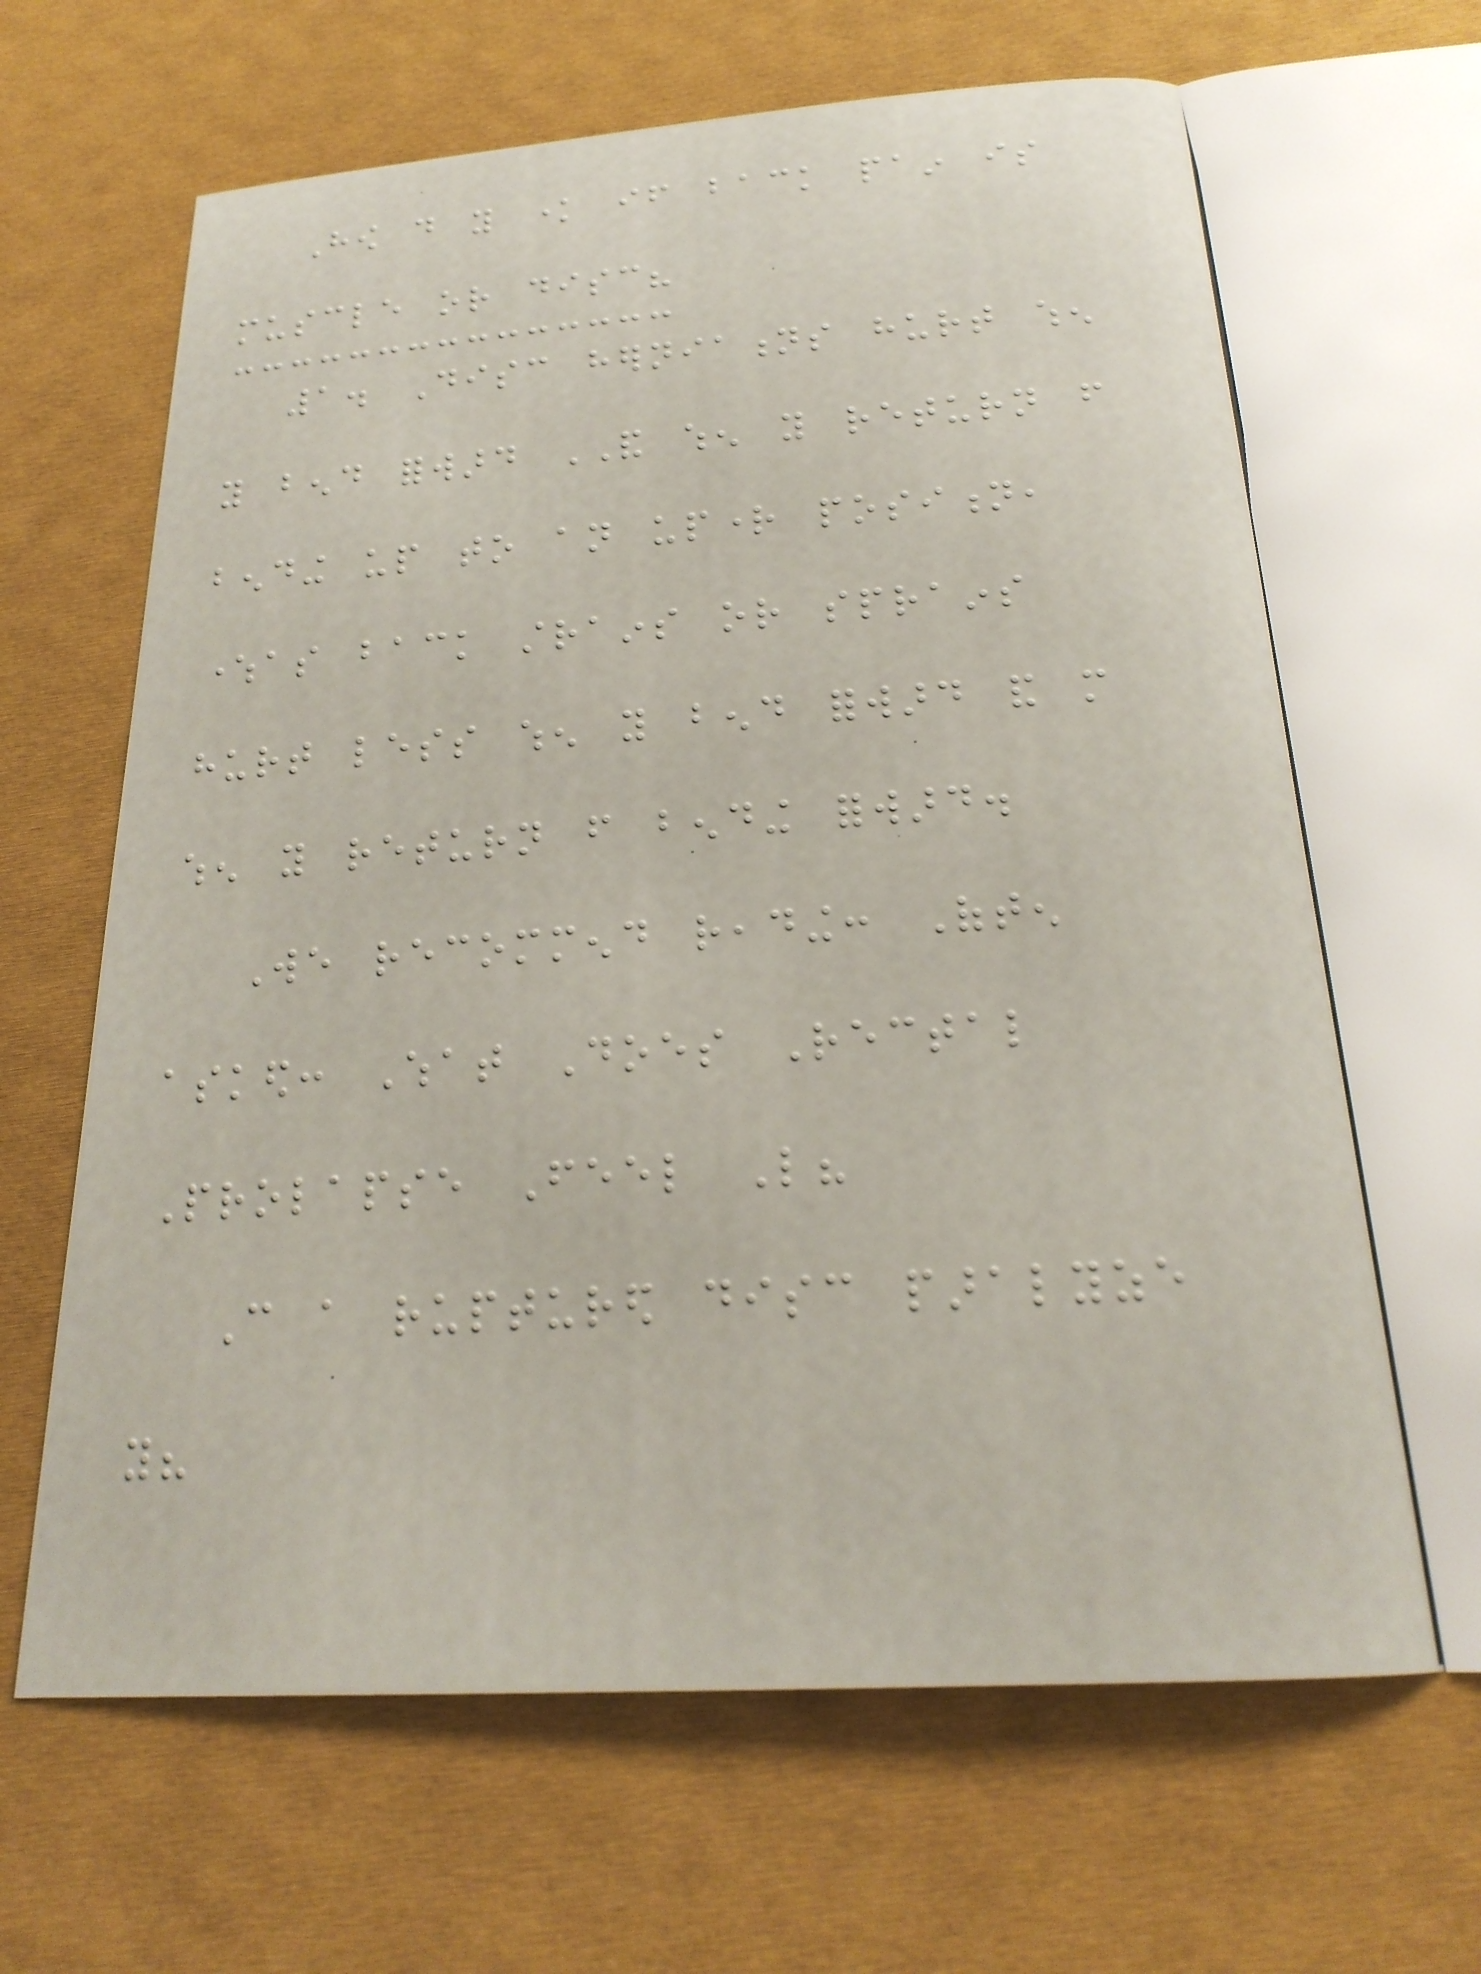How do you know if back pain is
muscle or disc?
1. Disc herniations hurt when
you bend forward AND when you return from
bending up to an upright position,
whereas back strains or sprains
hurt less when you bend forward and more
when you return from bending forward.
We recommend reading: Often
asked: What Does Rectal
Prolapse Feel Like?
Can a ruptured disc paralyze
you?
